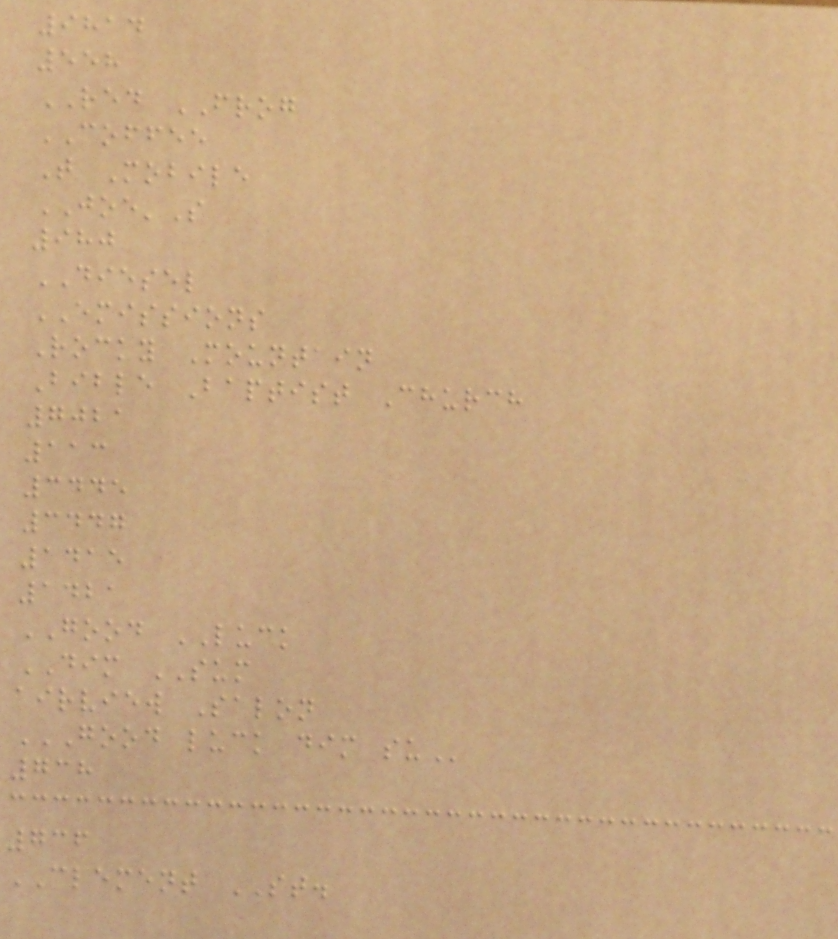9814
558
RED FROG
COFFEE
T Mobile
JOE'S
980
DIESEL
EMISSIONS
Rocky Mountain
Bible Baptist Church
7021
113
3445
3447
1415
1421
GOOD LUCK
DIM SUM
airview Salon
GOOD LUCK DIM SU
738
736
CLEMENT ST.
